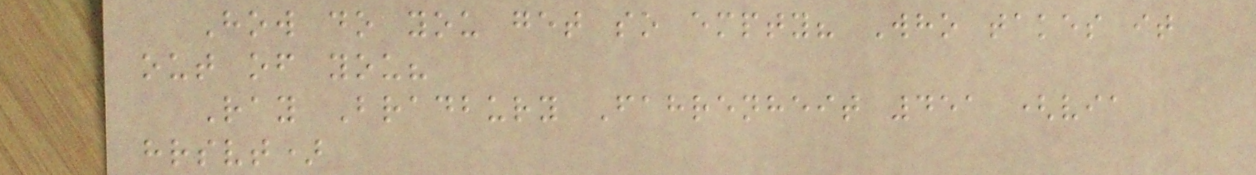How do you get so empty? Who takes it
out of you?
Ray Bradbury Fahrenheit 451 (via
hrsvt)
